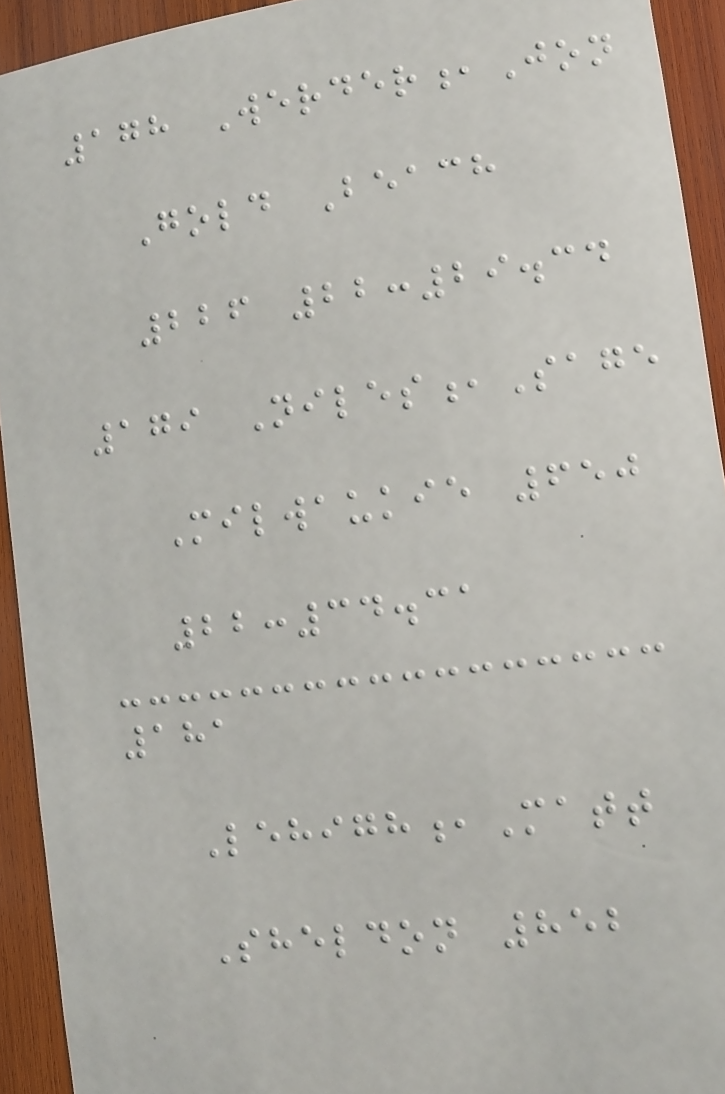178 Werder,Jon
Gold Beach
226 22:29.34
179 Niles,Sage
Milwaukie 650
22:34.31
181
Lehigh,Matt
Sheldon 852
